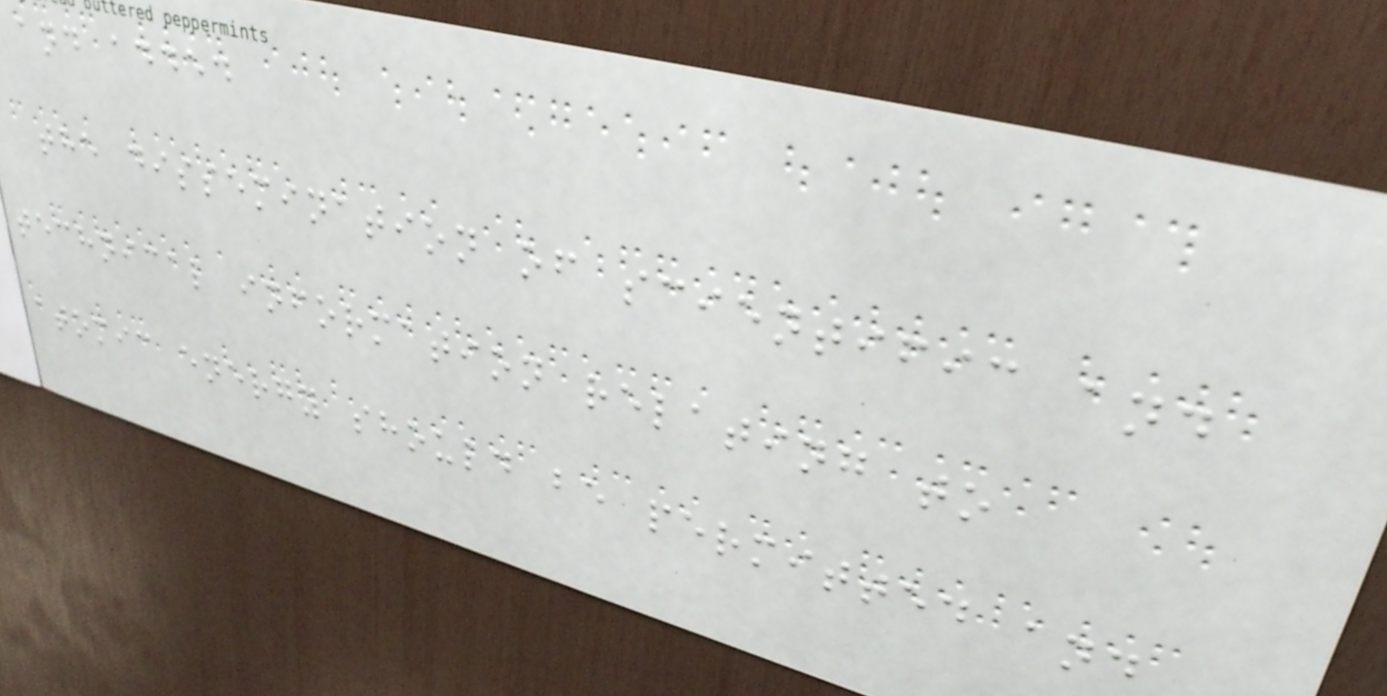and added
the dissemination of scientific and
technical information relating to
atomic energy should be permitted and
